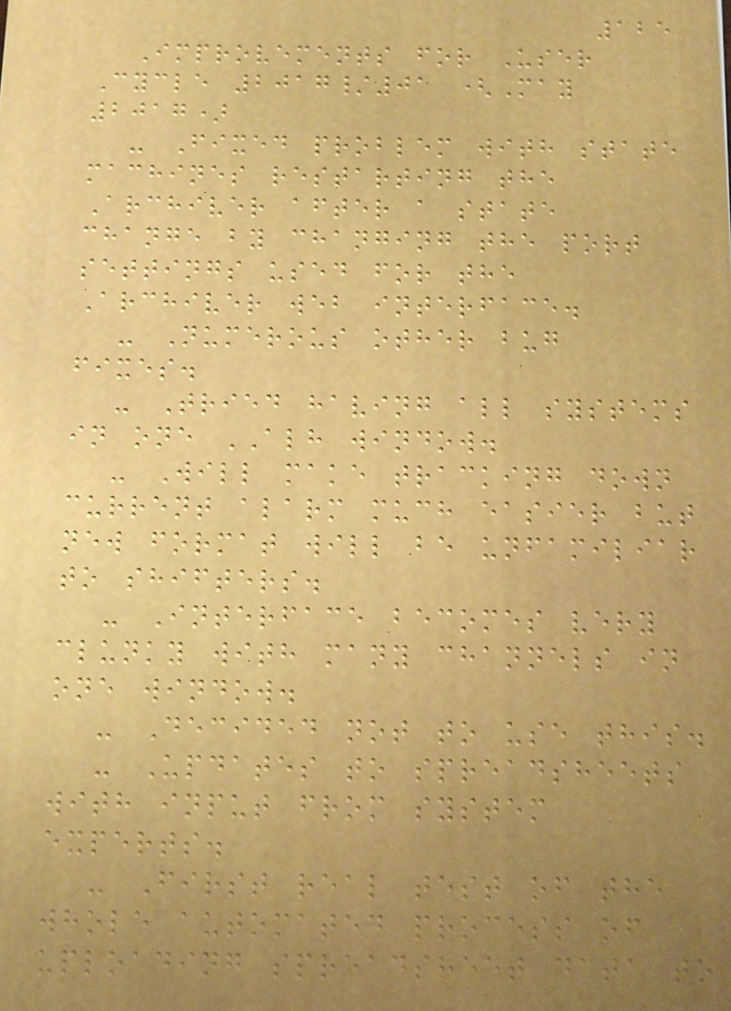125
Improvements for User
Cycle 2017/01 (May
2017)
- Fixed problem with state
machines restarting the
Archiver after a state
change by changing the port
settings used for the
Archiver web interface.
- Numerous other bug
fixes.
- Tried having all systems
in one ALH window.
- Will make tracking down
current alarm much easier but
new format will be unfamiliar
to shifters.
- Interface becomes very
clunky with many channels in
one window.
- Decided not to use this.
- Updates to spreadsheets
with input from system
experts.
- First real test of the
whole automated process of
uploading spreadsheet data to
